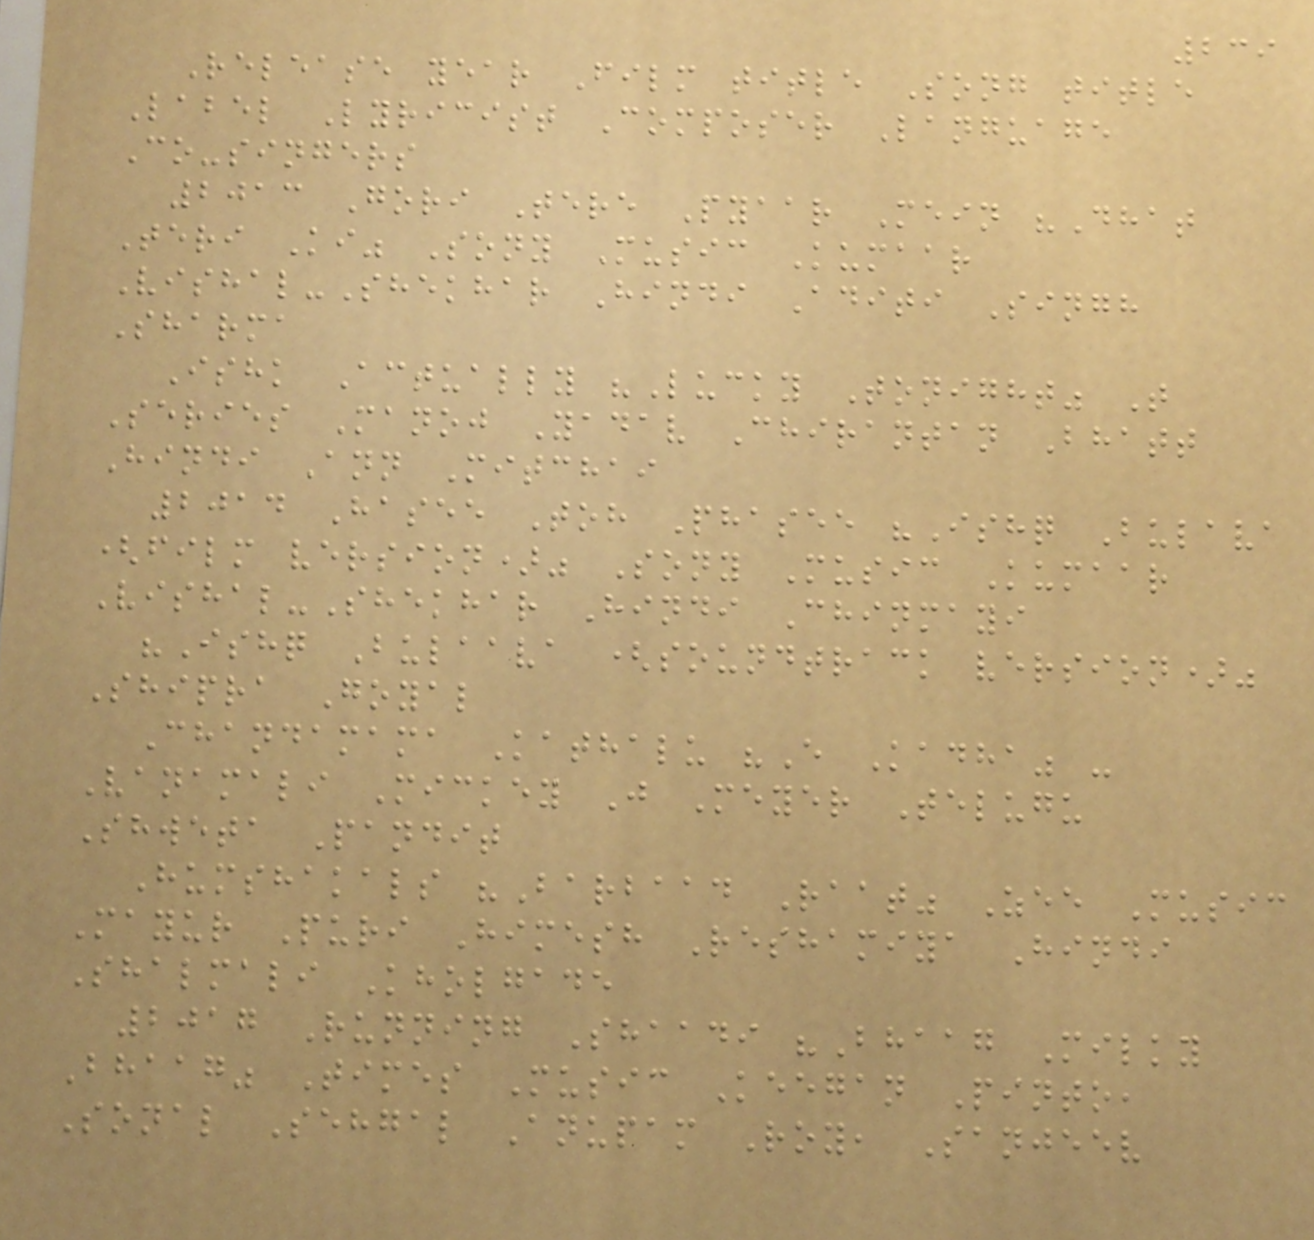239
Release year Film title Song title
Label Lyricist Composer Language
Co-singers
2013 Gori Tere Pyaar Mein "Dhat
Teri Ki" Sony Music Kumaar
Vishal-Shekhar Hindi Aditi Singh
Sharma
Ishk Actually "Lucky Tonight" T
Series Manoj Yadav Chirantan Bhatt
Hindi Ann Mitchai
2014 Hasee Toh Phasee "Ishq Bulava
(film version)" Sony Music Kumaar
Vishal-Shekhar Hindi Chinmayi
"Ishq Bulaava (soundtrack version)"
Shipra Goyal
Chandamama Kathalu "E Kadha" -
Vanamali Mickey J Meyer Telugu
Shweta Pandit
Humshakals "Barbaad Raat" Zee Music
Mayur Puri Himesh Reshamiya Hindi
Shalmali Kholgade
2017 Running Shaadi "Bhaag Milky
Bhaag" Times Music Keegan Pinto,
Sonal Sehgal Anupam Roy, Sanjeev
